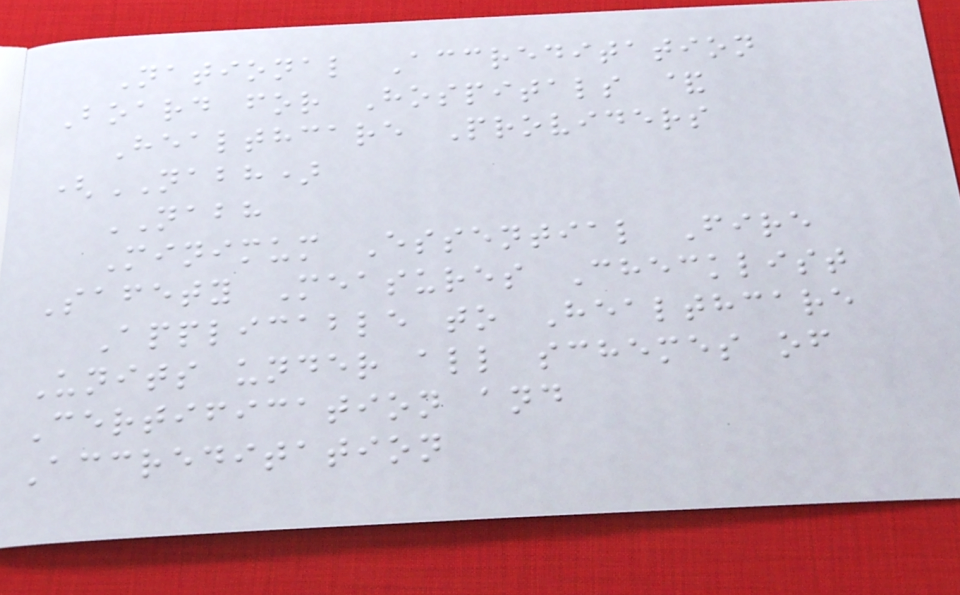National Accreditation
Board for Hospitals &
Healthcare Providers
(NABH)
NABH
Minimum Essential Fire
Safety Measures Checklist
Applicable to Healthcare
Units under all schemes of
Certification and
Accreditation
